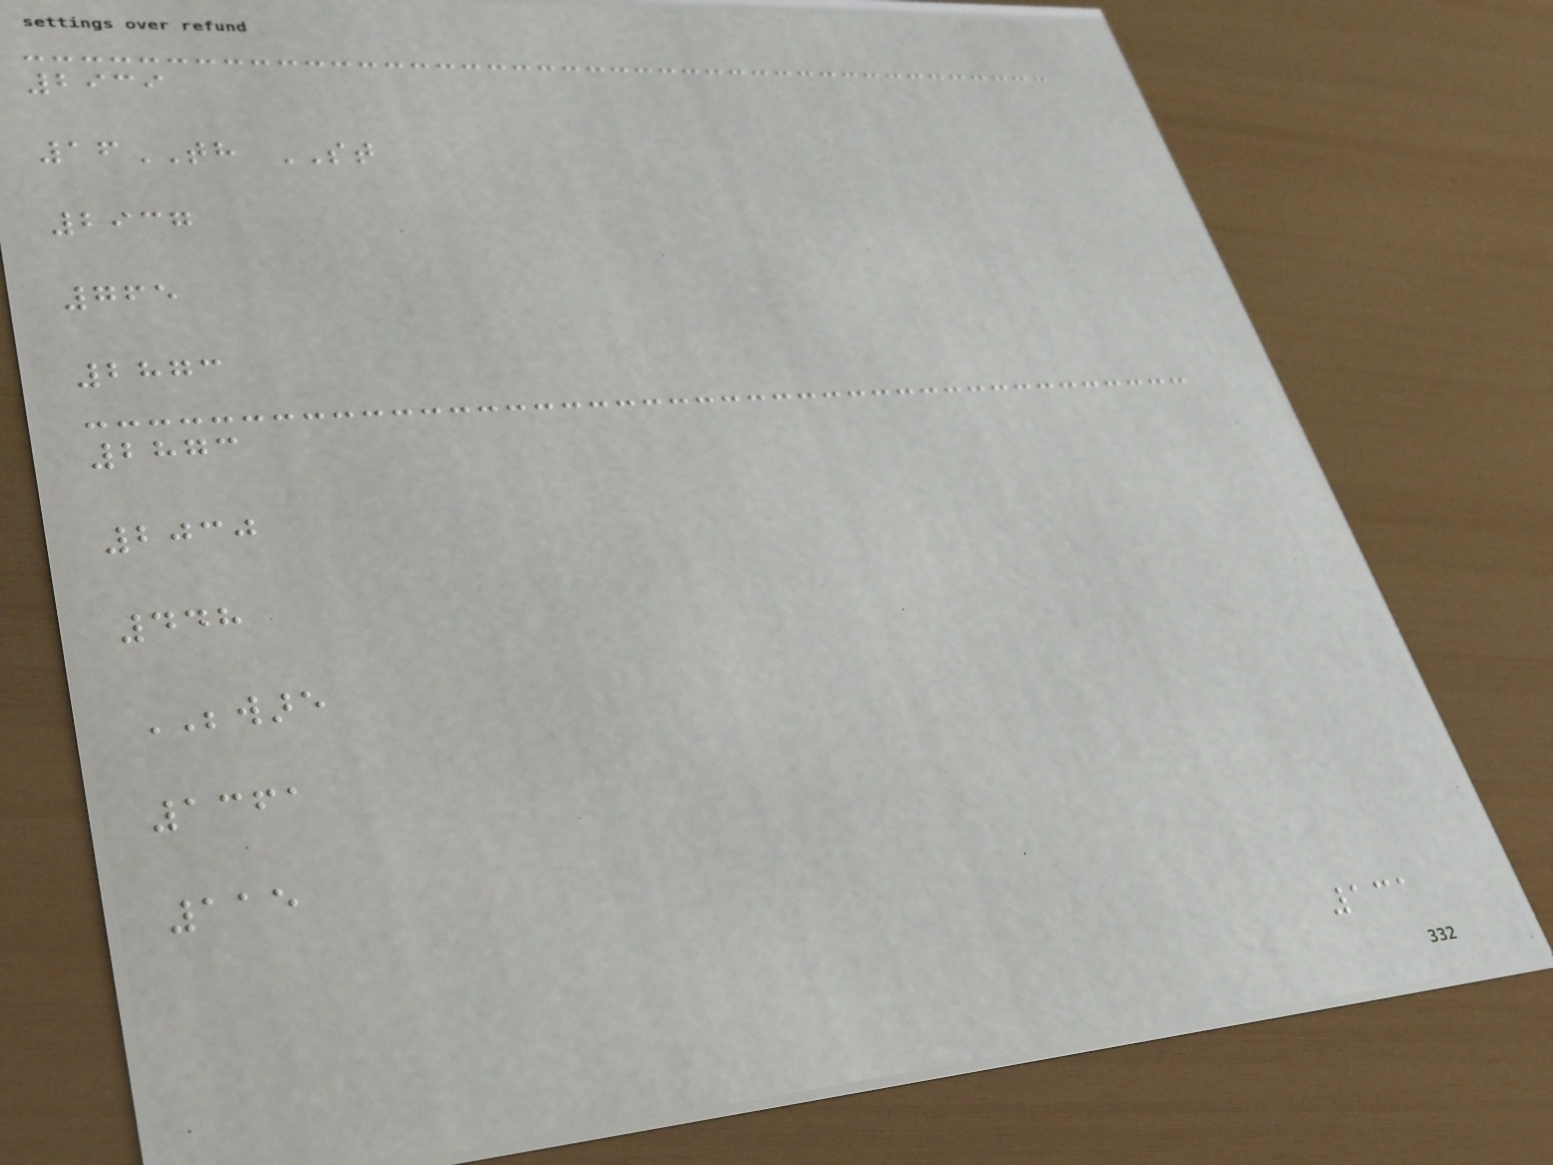2939
16TH ST
2937
765
2873
2873
2030
448
BEWARE
1361
115
131
